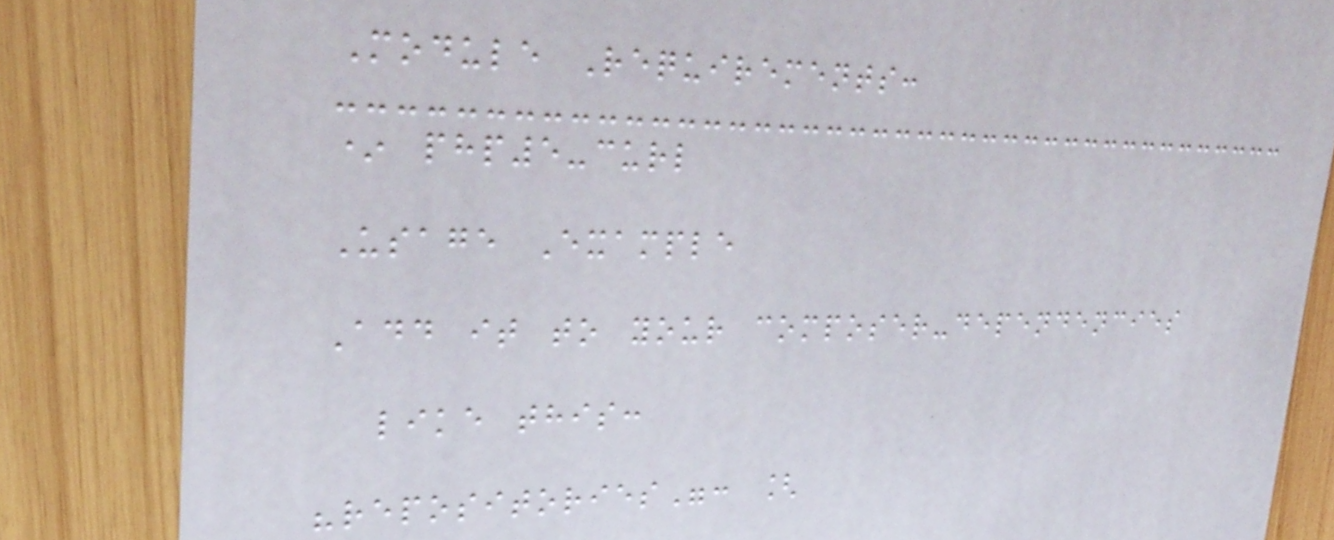Module Requirements:
* php5-curl
Usage Example
Add it to your composer-dependencies
like this:
"repositories": [
